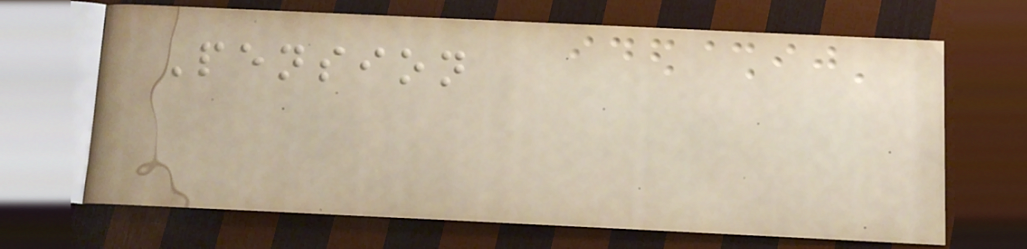Pension
